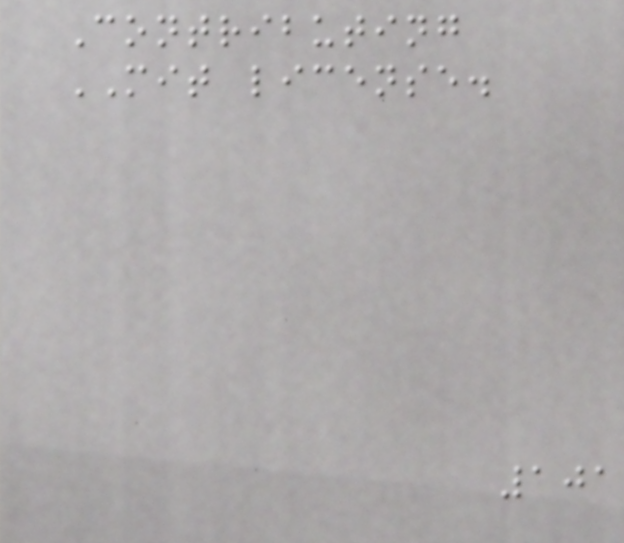Contributing
MIT license.
101
